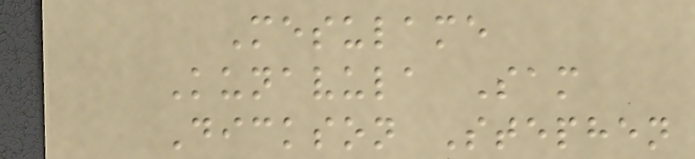Mesulame
Kunavula Sam
Dickson Stephen
